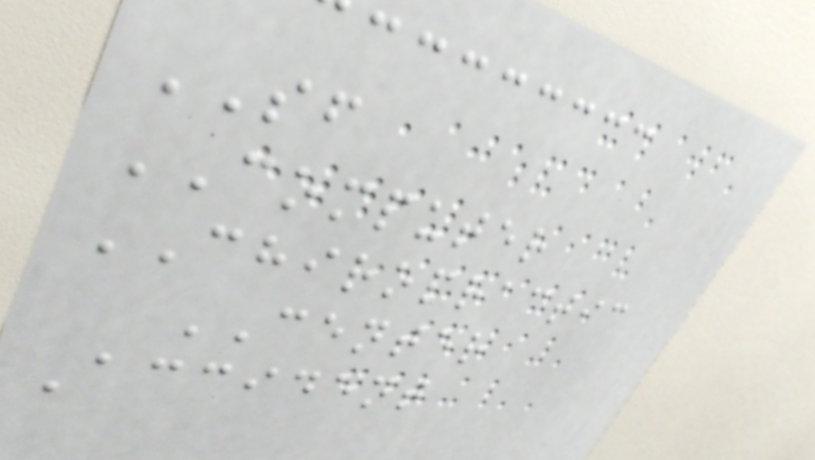SF
COMPUTER
CHIROPRACTIC
CENTER
Accident
